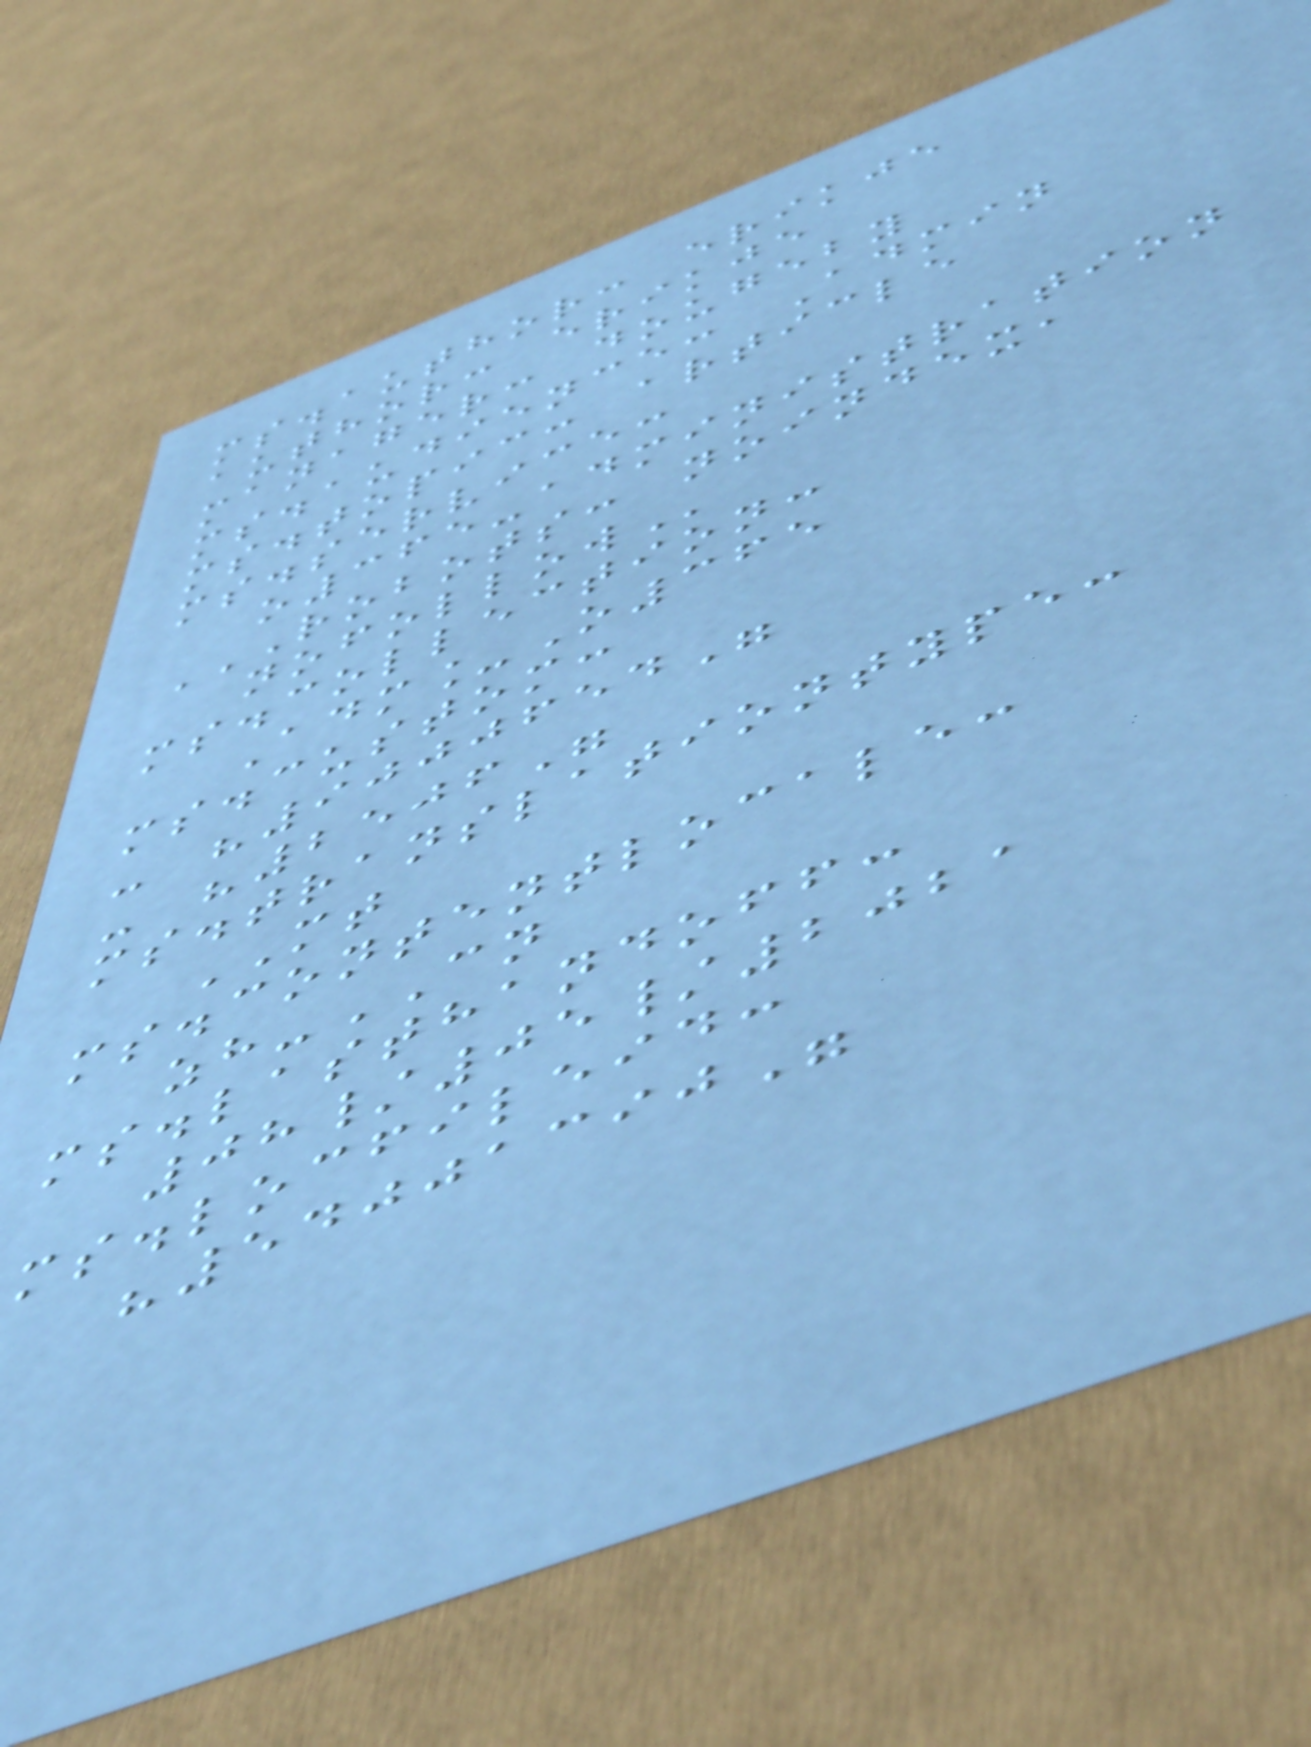ms.author: erikje
author: erikje
manager: dougeby
ms.audience: Admin
ms.topic: article
ms.service:
o365-administration
ROBOTS: NOINDEX,
ms.collection:
Adm_O365
ms.custom:
- "9000654"
- "2506"
ms.translationtype:
MT
ms.contentlocale:
zh-CN
ms.lasthandoff:
08/05/2021
ms.locfileid:
"54001390"
